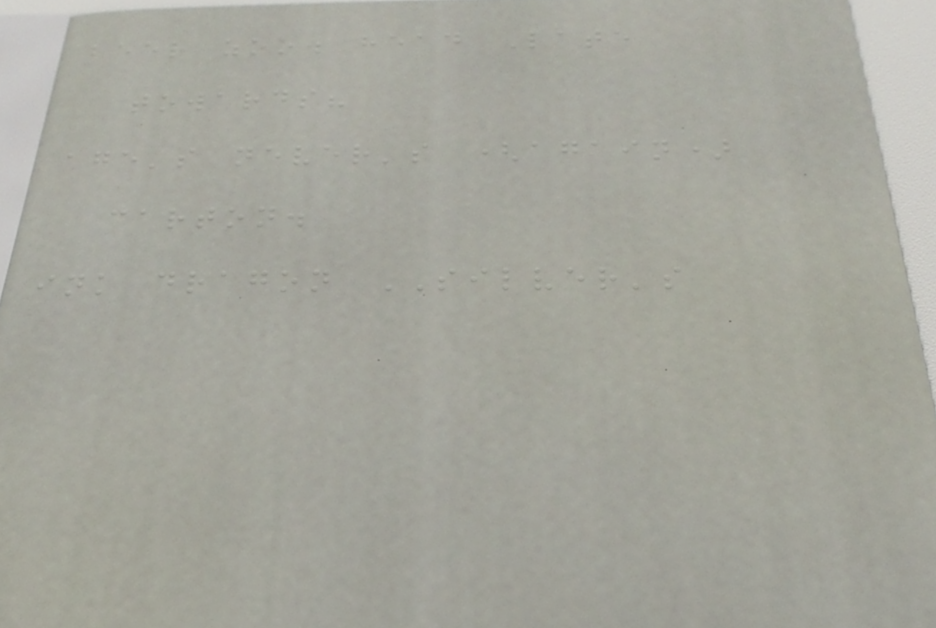beer zoo. head Late
towards?
age's never's (again)
carton.
ink dragon SILVER's
